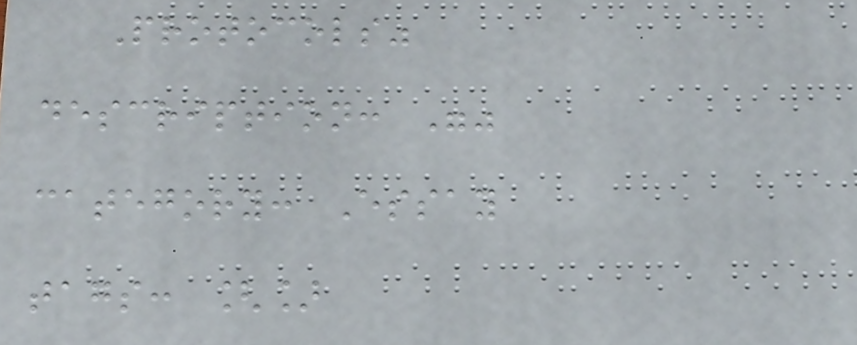Protocols"
description: ""
category: Essay
tags: []
